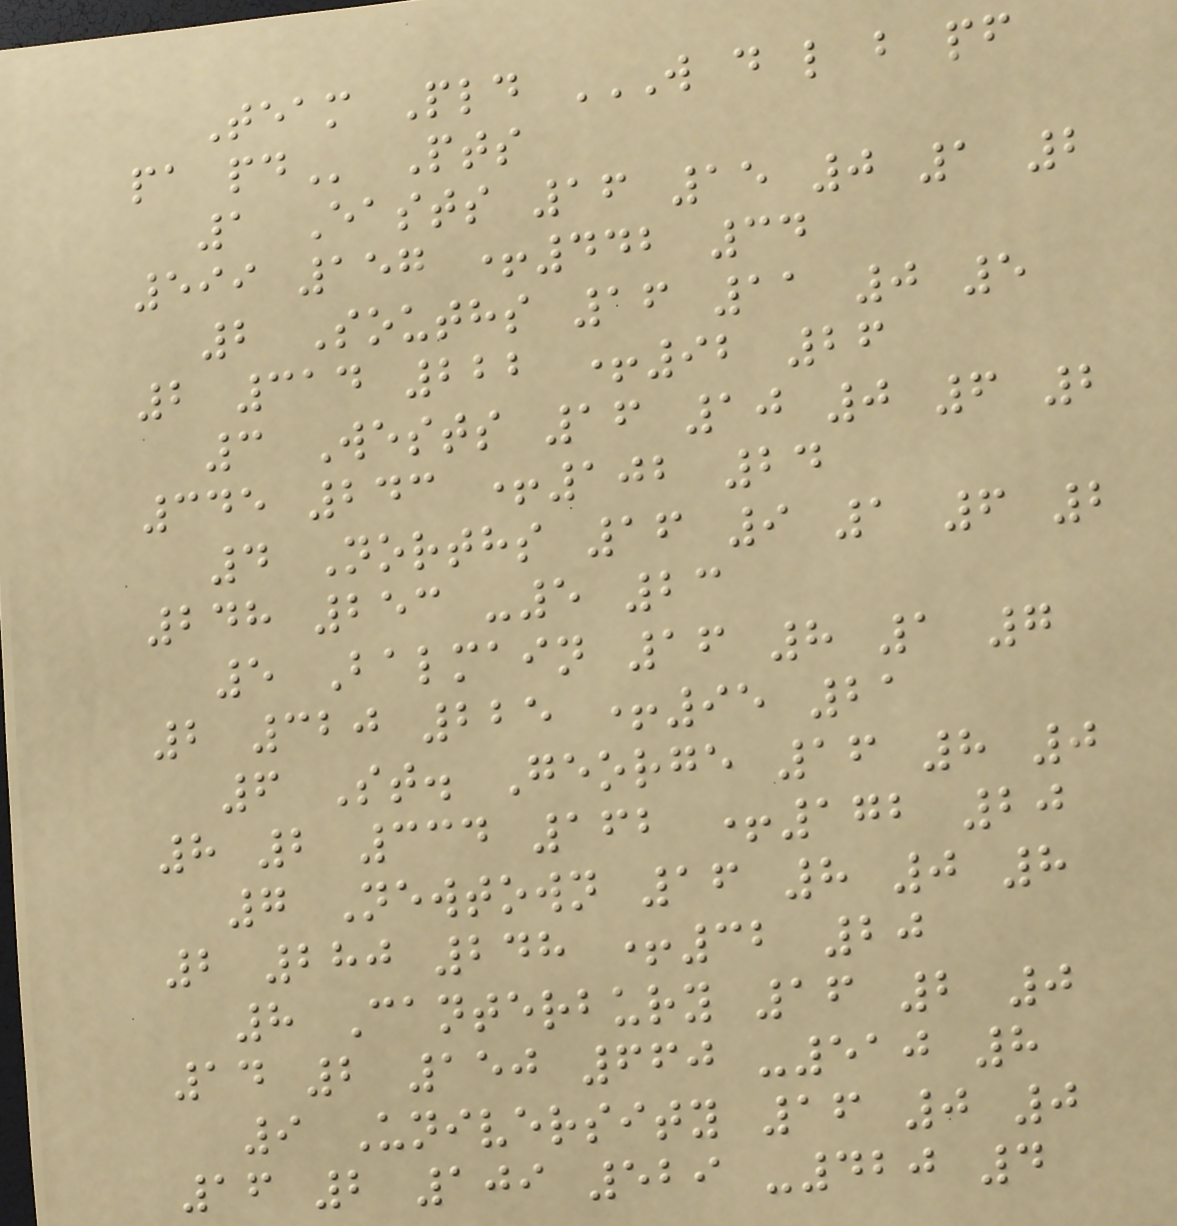Team Pld W D L B PF
PA PD Pts
1 Easts 16 15 0 1 2
599 157 +442 34
2 Souths 16 11 0 5
2 314 222 +92 26
3 Wests 16 10 0 6 2
345 243 +102 24
4 Norths 16 9 1 6 2
248 253 -5 23
5 Balmain 16 8 1 7
2 320 225 +95 21
6 St. George 16 8 0
8 2 334 162 +172 20
7 Newtown 16 8 0 8
2 280 248 +32 20
8 Canterbury 16 2 0
14 2 150 660 -510 8
9 University 16 0 0
16 2 109 529 -420 4
